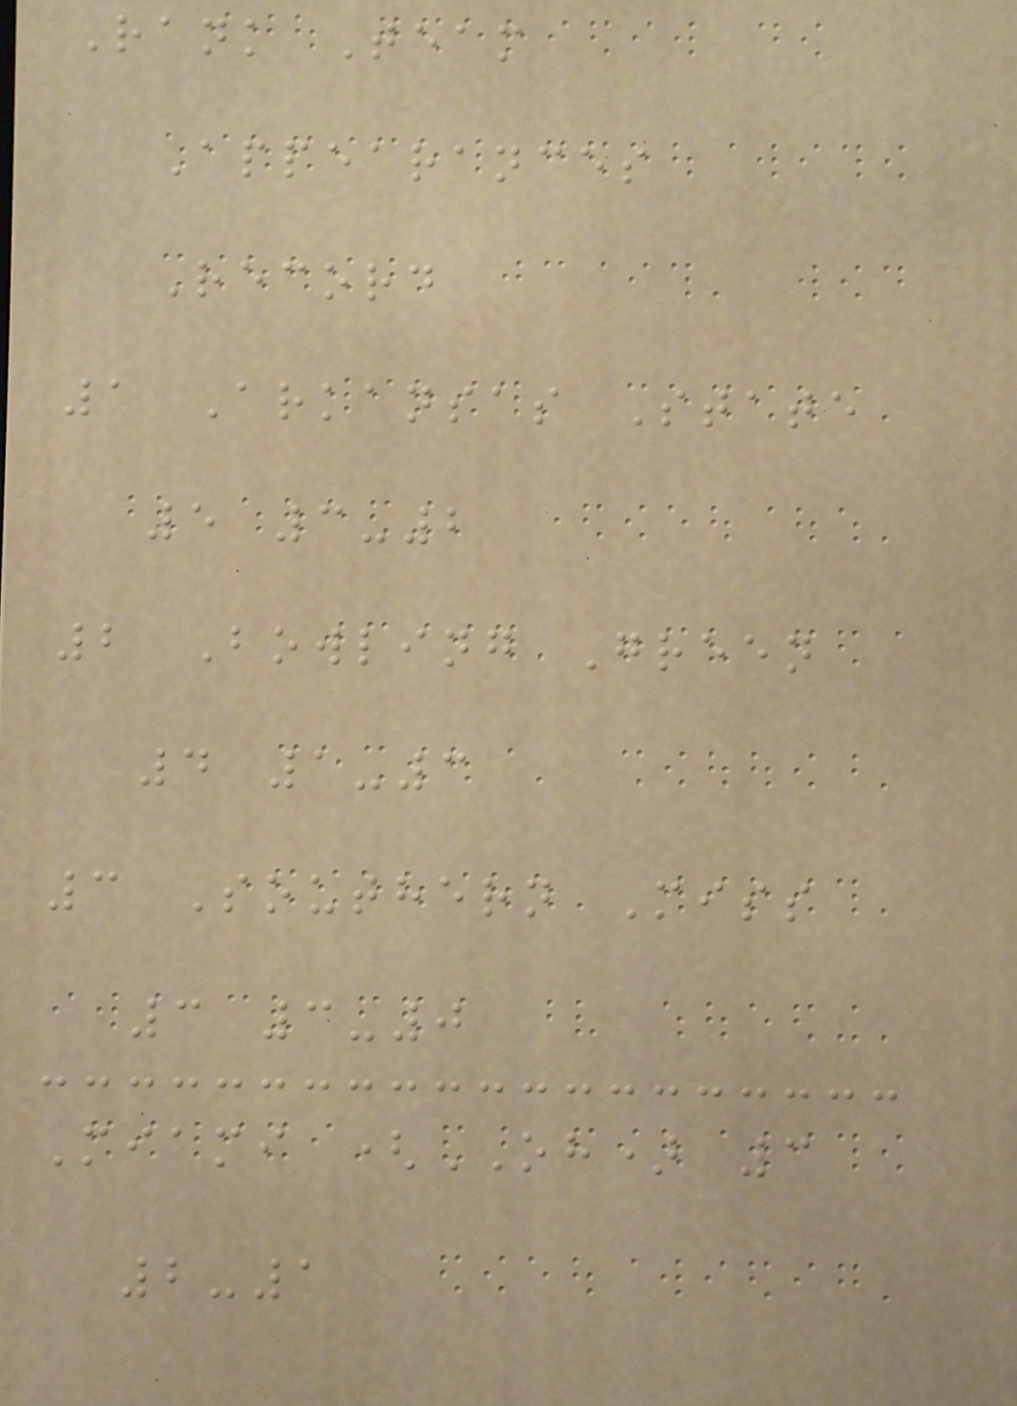Rank Team
Appearances
Record
1 Arkansas State
5 3-2
2 Bowling Green
4 1-3
3 Southern Miss
3 3-0
Miami (OH) 3
2-1
